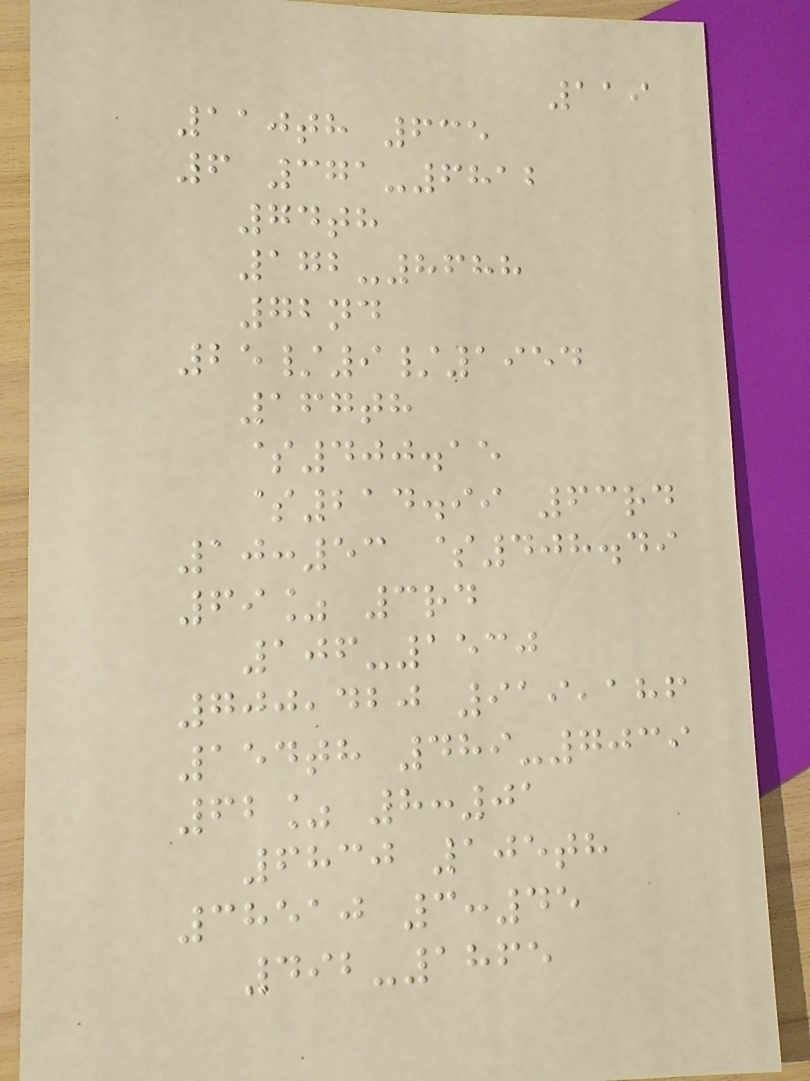119
110th 635
6 371-6812
74th
172-8688
72nd
25/9/1954
167th
$400.15
$214.99 63rd
10:53 $408.49
69% 3rd
106-1530
700,420 919,186
154th 489-7039
62% 8:01
6830 105th
38510 3:45
492-1865
